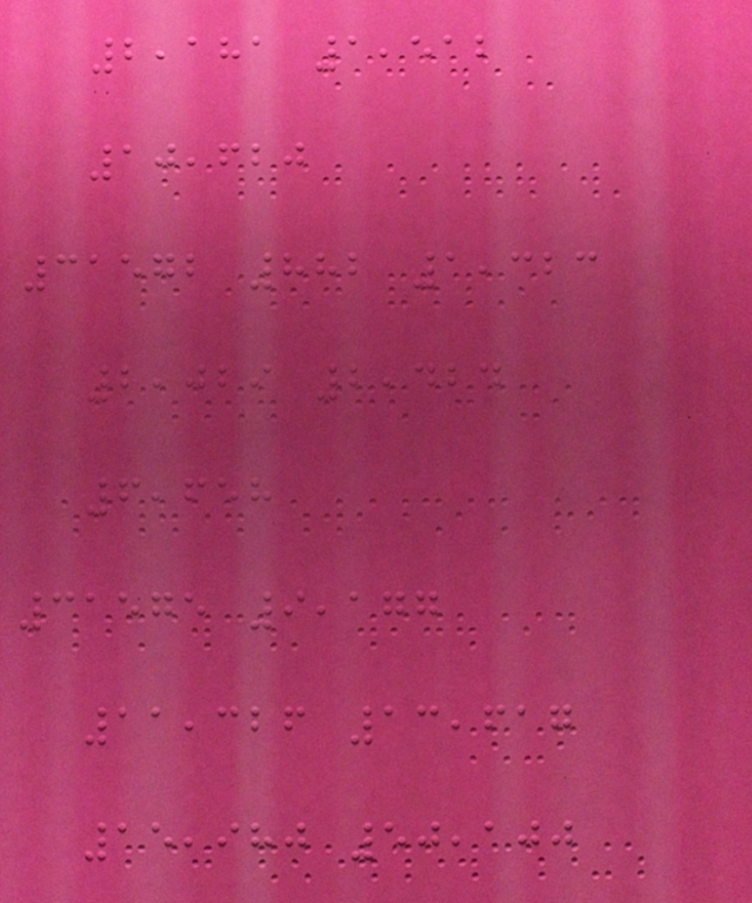2,181 1,512
10,620
31572 882 1,323
2,029 2,424
6,658
31575 9,177
11,326 13,617
15,980 50,100
